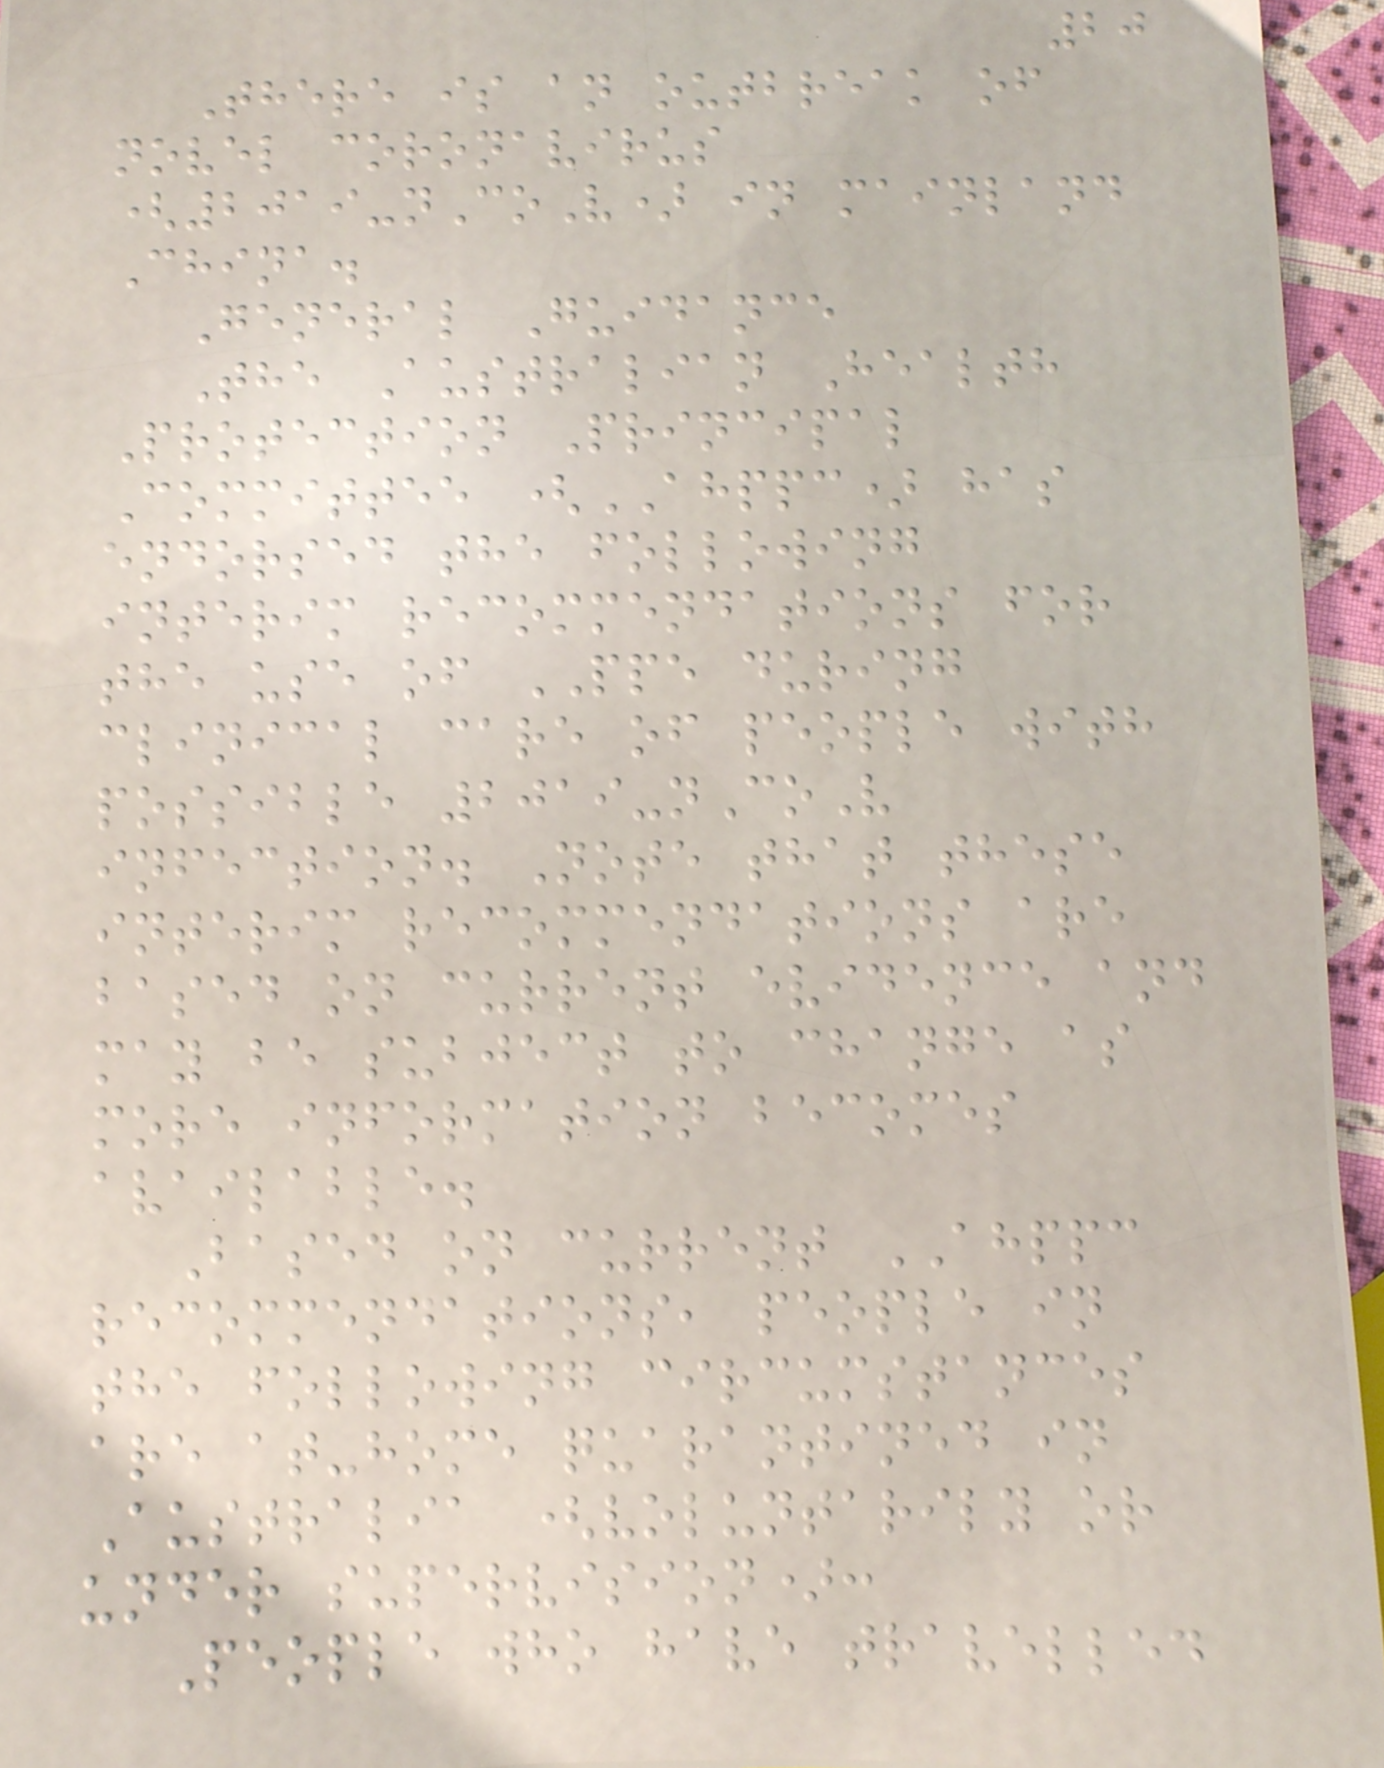20
There is an outbreak of
novel coronavirus
(2019-nCoV) in mainland
China.
General Guidance
The Australian Health
Protection Principal
Committee (AHPPC) has
endorsed the following
interim recommendations for
the use of PPE during
clinical care of people with
possible 2019-nCoV
infection. Note that these
interim recommendations are
based on current evidence and
may be subject to change as
more information becomes
available.
Based on current AHPPC
recommendations, people in
the following circumstances
are at-home quarantined in
Australia (voluntarily or
under supervision):
People who have travelled
